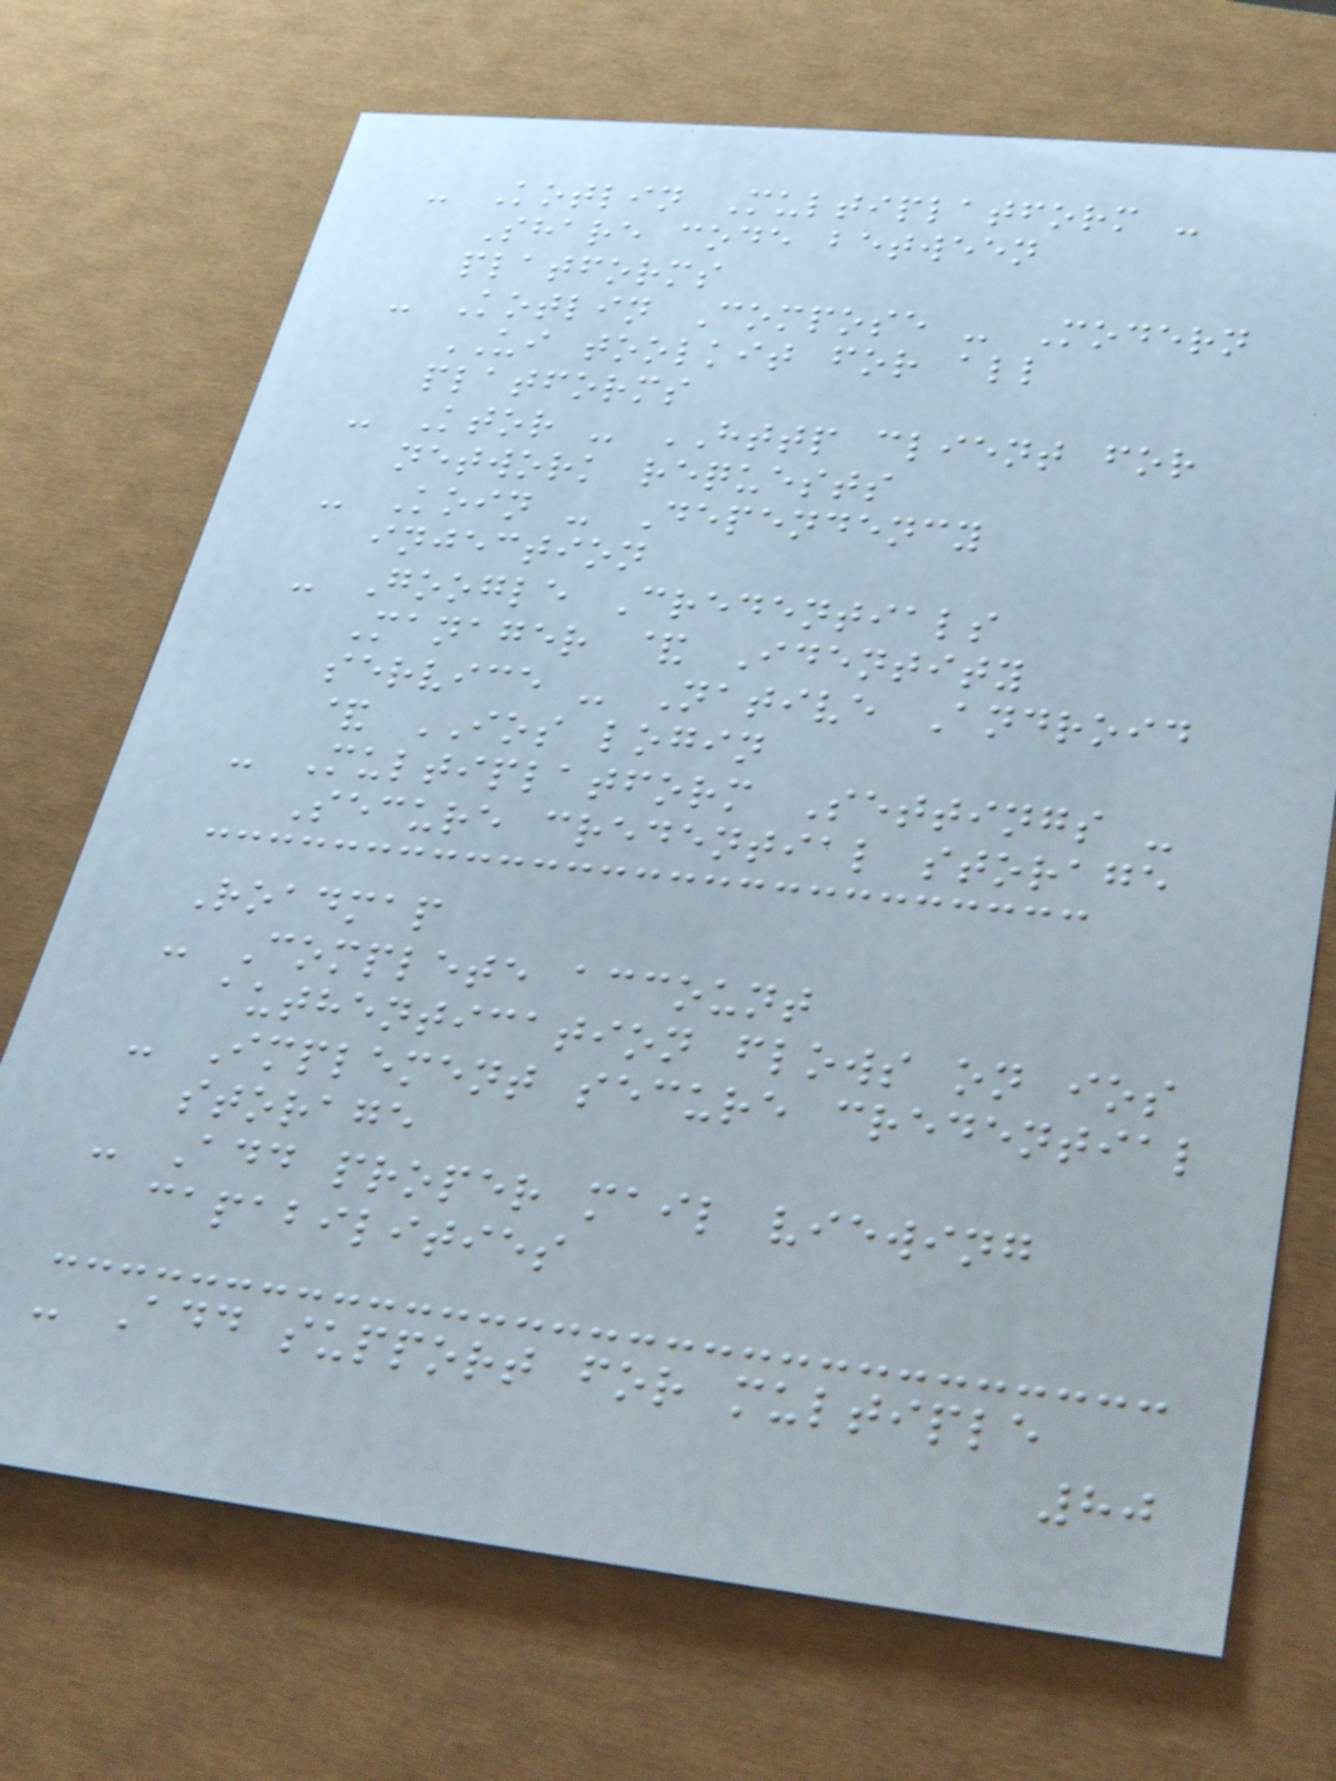- Kotlin Multiplatform -
Share code between
platforms
- Kotlin Compose - Modern
UI toolkit for all
platforms
- Ktor - HTTP client for
network requests
- Koin - Dependency
injection
- Google Credentials
Manager & Identity
service - Native Android
& IOS login
- Multiplatform Settings -
Secure credential storage
Roadmap
- Complete account
authentication flows on ios
- Implement secure credential
storage
- Add proper mail viewing
capabilities
- Add support for multiple
80
